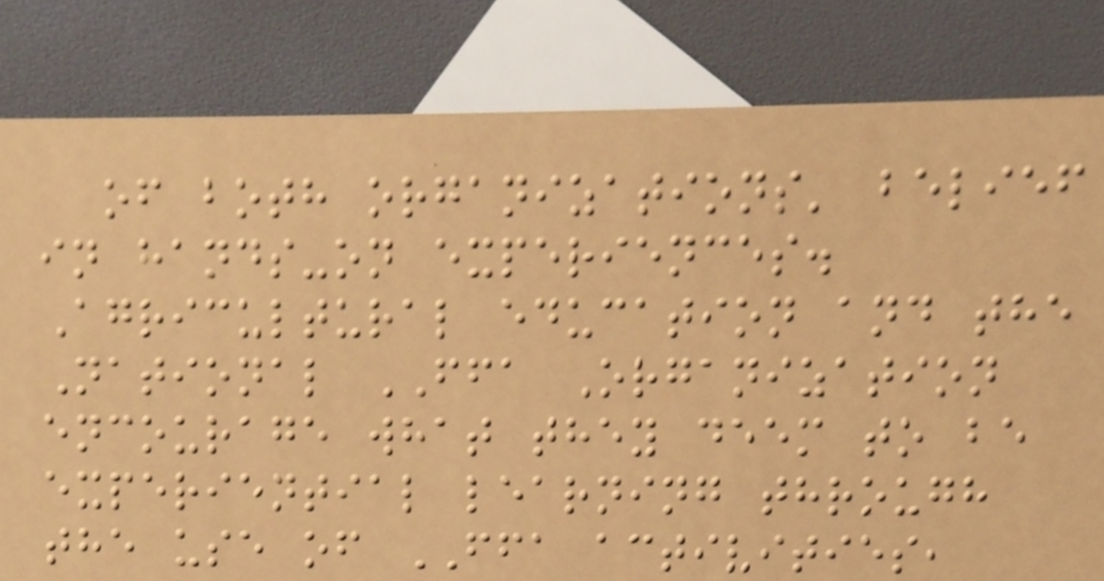of both organizations' belief
in hands-on experiences.
Agricultural education and the
National FFA Organization
encourage what they deem to be
experiential learning through
the use of FFA activities,
